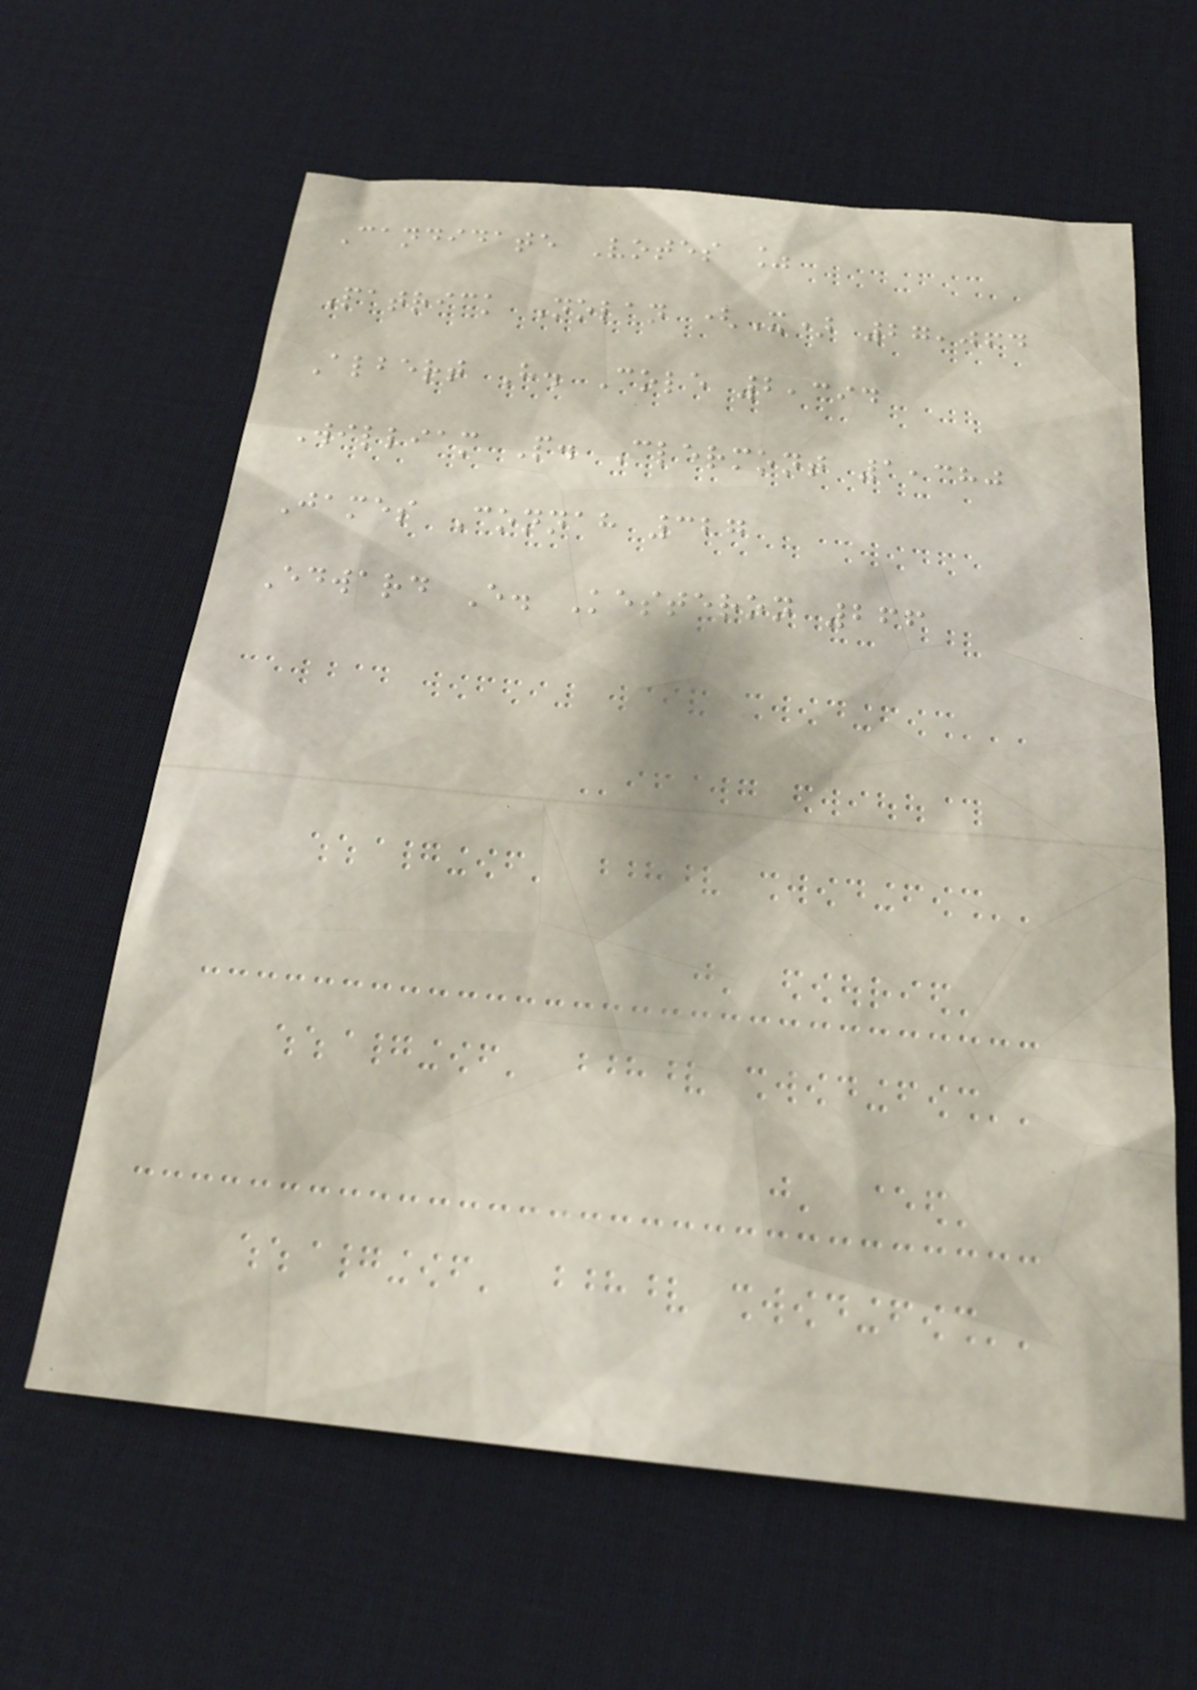Candidate Votes %
Patrick Nolan (X) 27,064
Albert H. Cole 2,394
William P. Clermont 1,380
James Connah 327
Edward E. Kesteron 266
